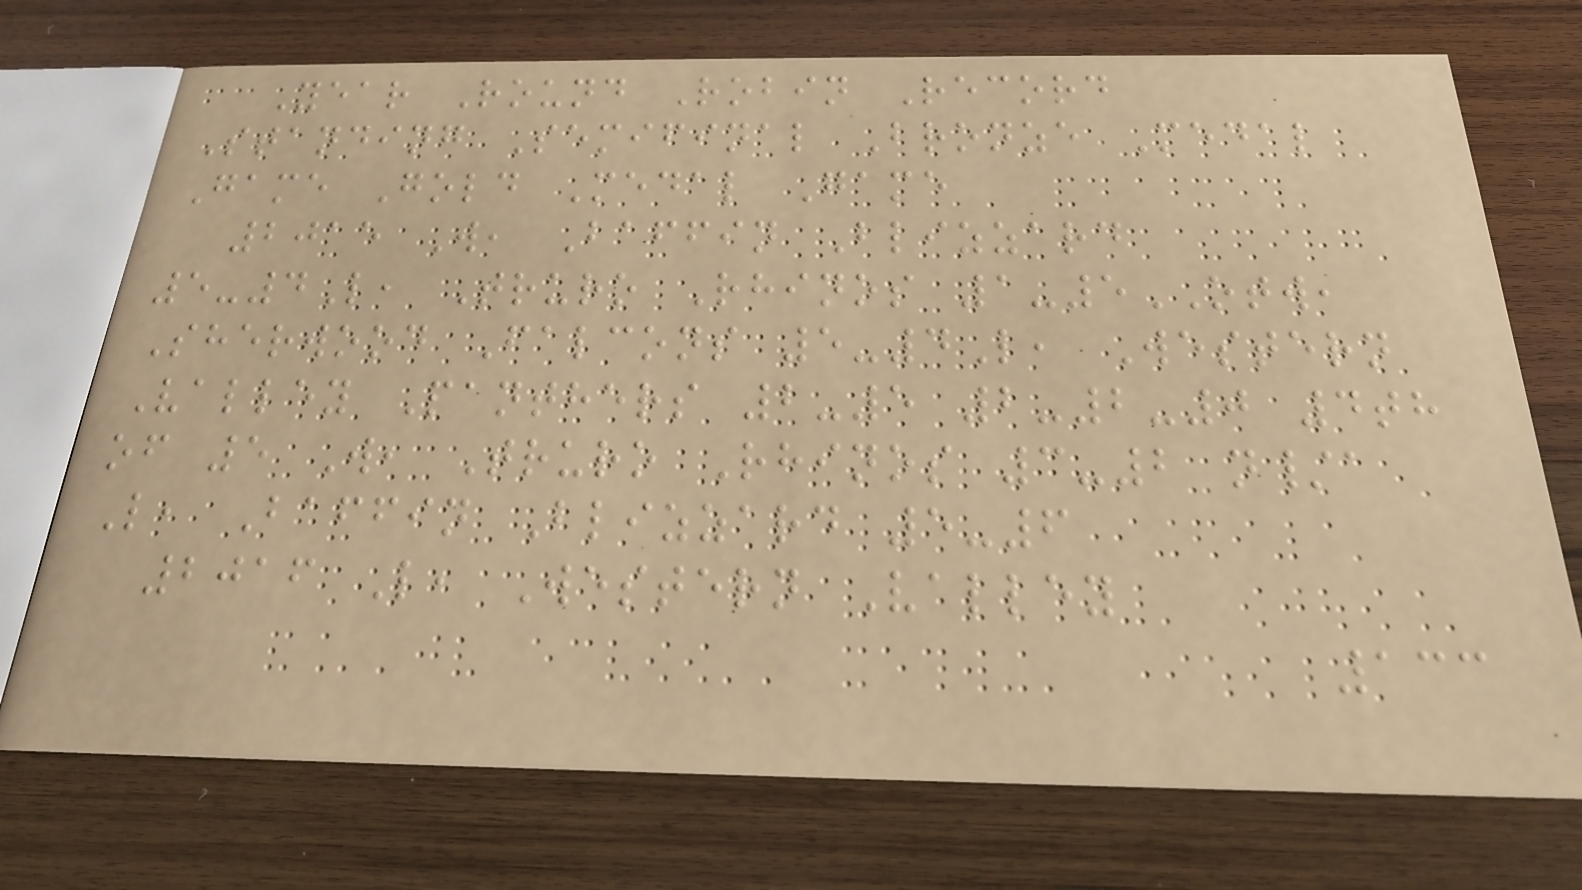Year Round Robin Record
Standing Semifinal Bronze Medal
Game Gold Medal Game
2015 W, Baffin Blizzard
5-4L, Truro Rhinos 1-5OTW,
Sherwood Falcons 5-4L, Western
Valley Panthers 2-5 2-2-0 4th
of 5 W, Truro Rhinos 3-2 n/a
L, Baffin Blizzard 5-6
2016 L, Western Valley
133
